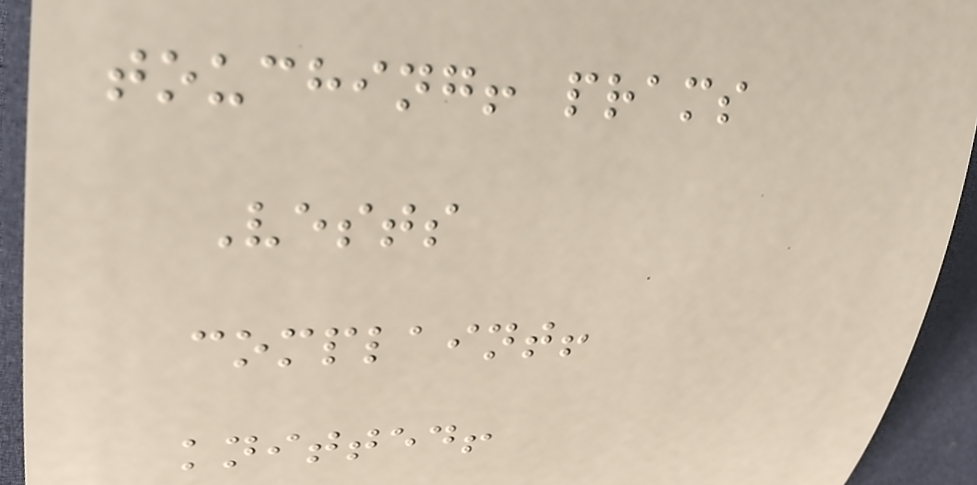touching! prams
Vests
complaint!
knitted!
